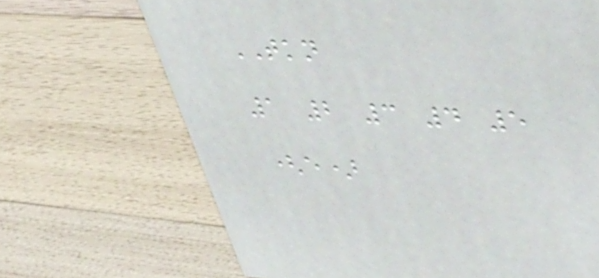TKN
1 2 3 4 5
(e)
